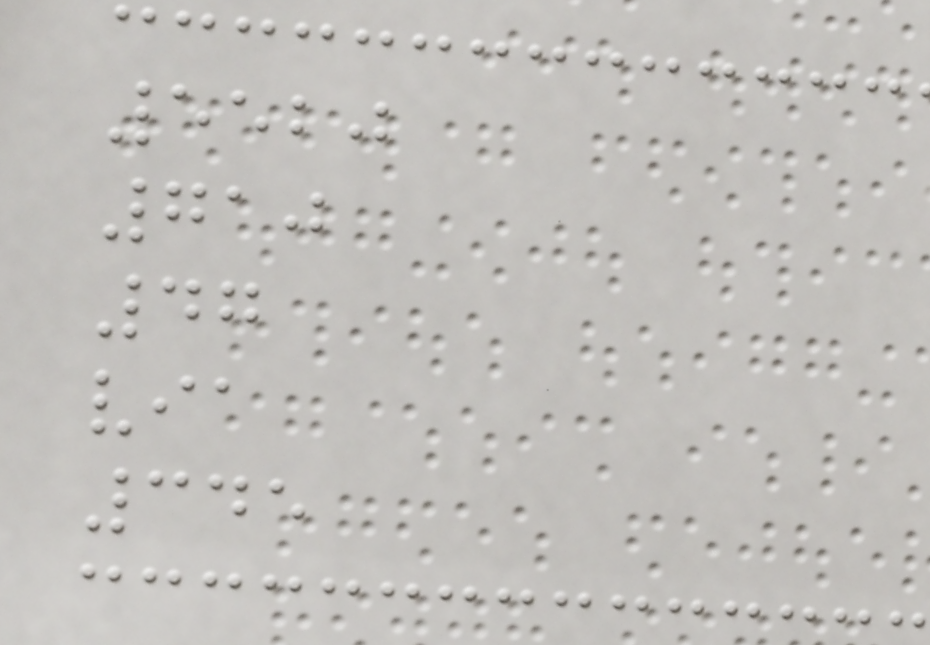5520
710
47
via
345
